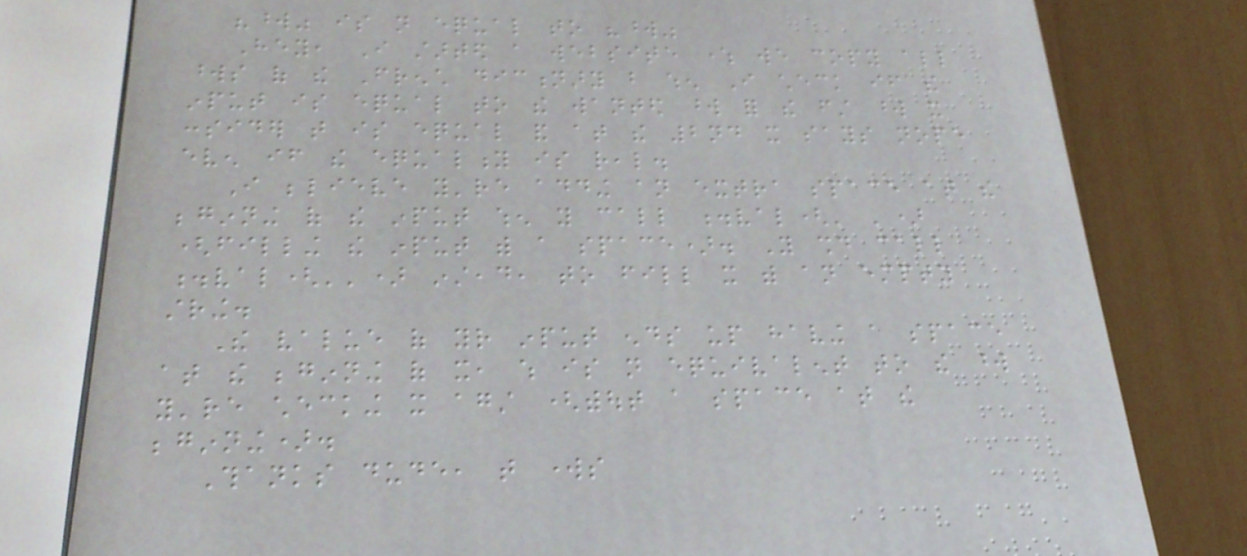"word" is not equal to "word"
Hey, I started a website where we copy all
words of the French dictionary but when I check if the
input is equal to the wanted word for the first word it
consider that is equal and at the 2nd it says nope
even if the equality is real.
I believe you're adding an extra space at the
beginning of the input when you call .val(' ')
(filling the input with a space). You should call
.val('') instead, to fill it with an empty
string.
The value of your input ends up having a space
at the beginning of it, which is not equivalent to the word
you're checking it against (without a space at the
beginning).
Thanks dude, that works
